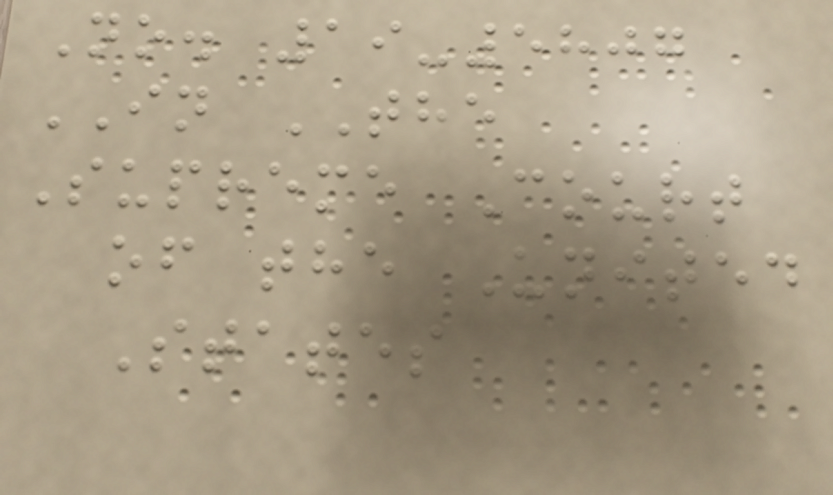No. 19-5807
IN THE
Supreme Court
of the United
States
